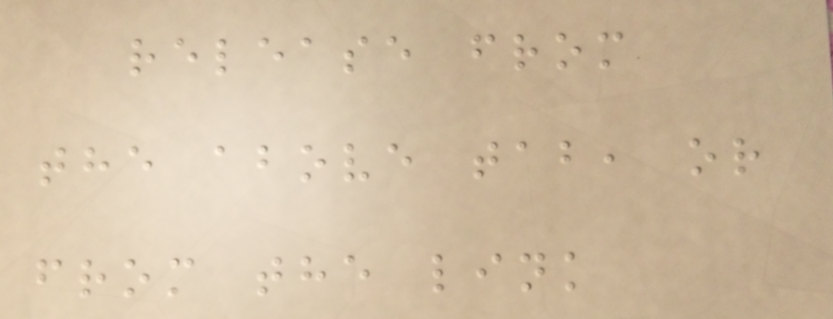release from
the above tab, or
from the link
